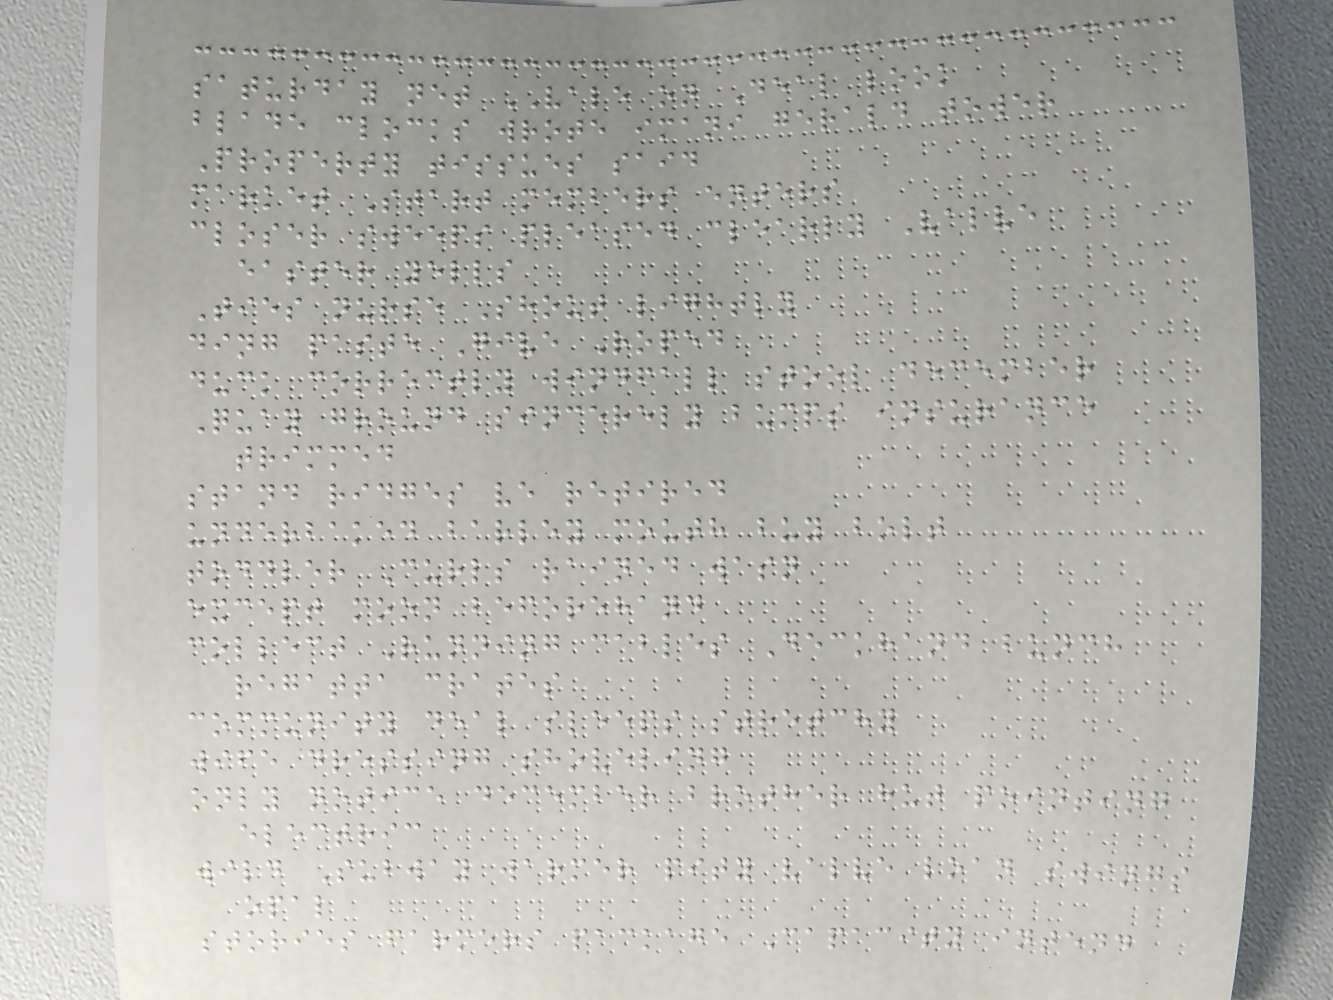saturday net VALE on Deal look
blade clocks wrote imani gerald tower
Property tissues said
market Start members enters
closer sweeps pleased clearly Valve
easter yells
Ties nurse Shout lightly
ding paste Give Roped
duck correctly windfall stool december
Quay ground sincerely bumps insurance
trimmed
stand ridges ve retired
underbaked barley mouth buy bolt
toddler Curls rained wasn
except moon beforehand
collect Running cables Deckhand bunch
regatta crates
community deal sleeps stretchy
wife dressing shoveling
only notice december brother hut pointing
electric
wild Subway warmer pity valve loan swings
opal
stories farmers package Capacity intend
